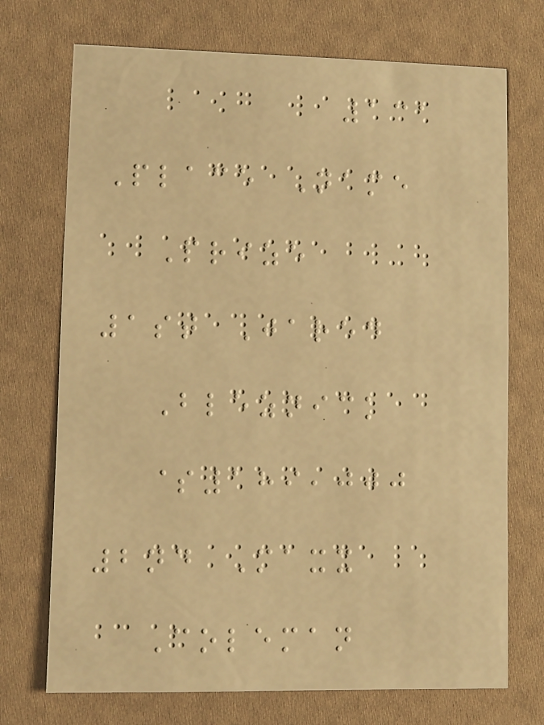131
Place Name
Prize
1st Jared
Bleznick
$189,000
2nd Maxx
Coleman
